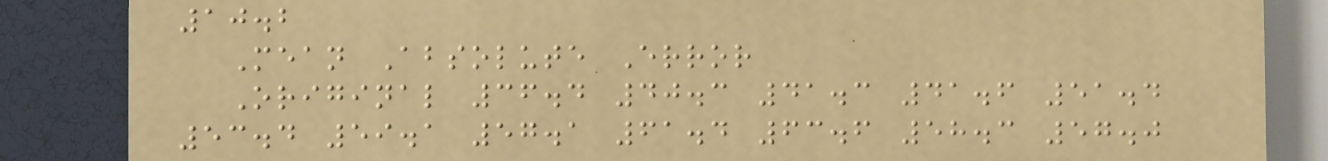10.2
Mean Absolute Error
Original 36.4 40.3 41.3 41.6 51.4
53.4 59.1 57.1 61.4 63.6 58.3 57.0
